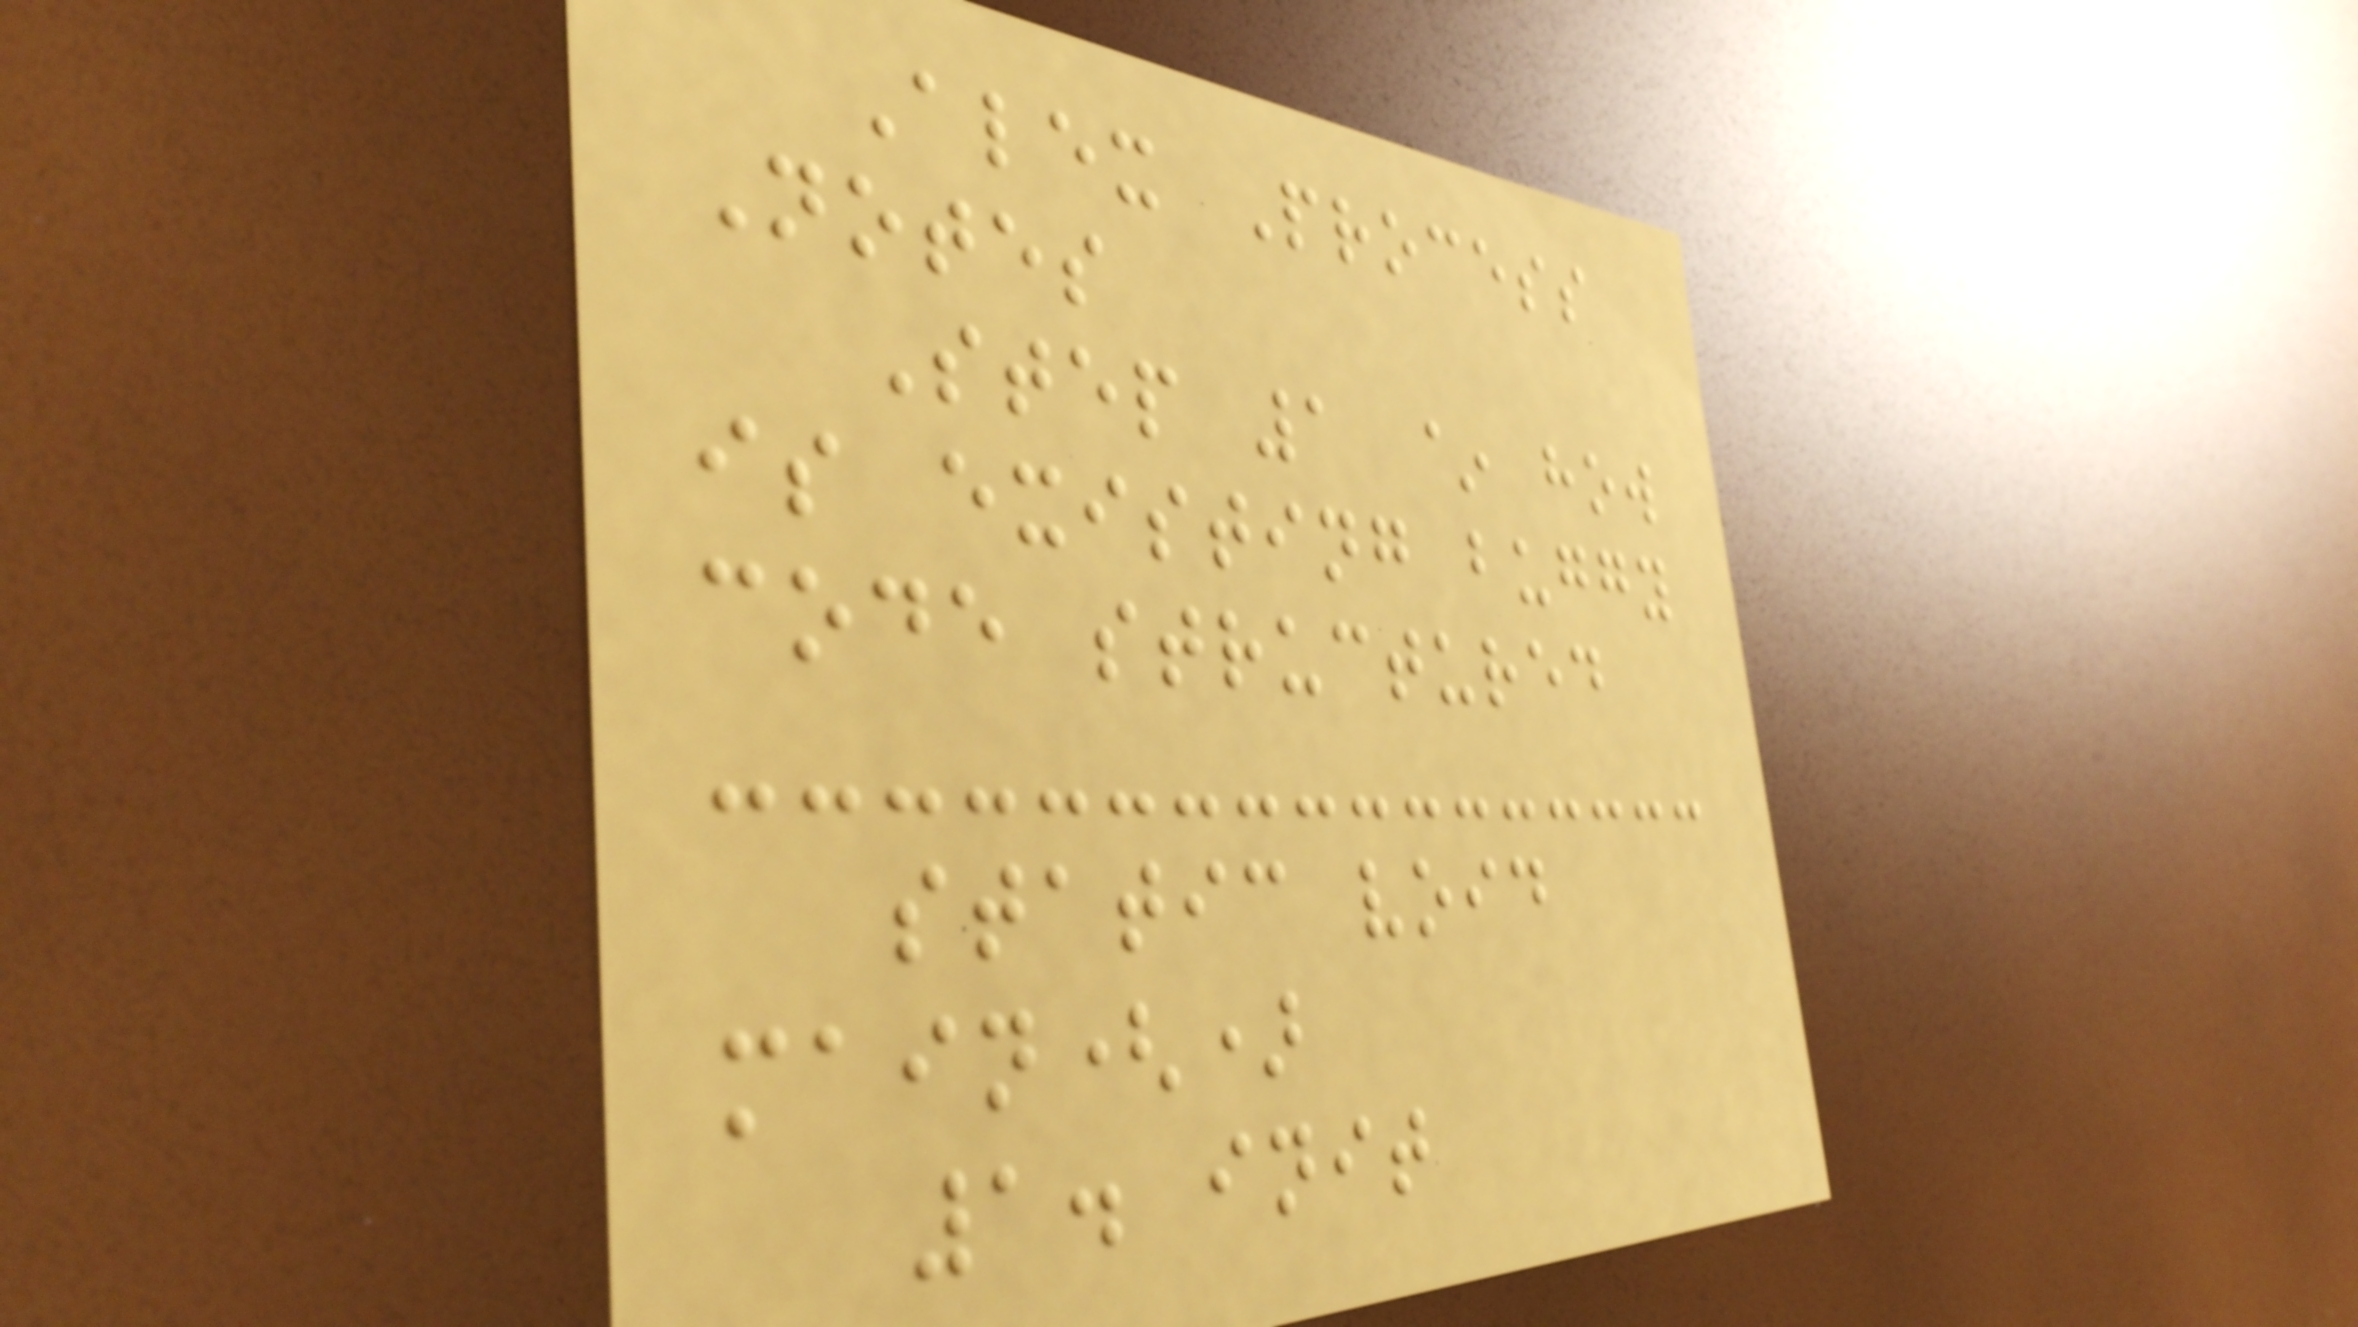Alex Process
Notes
Step 1 ~ how
is existing buggy
code structured
static void
main()
1. init
